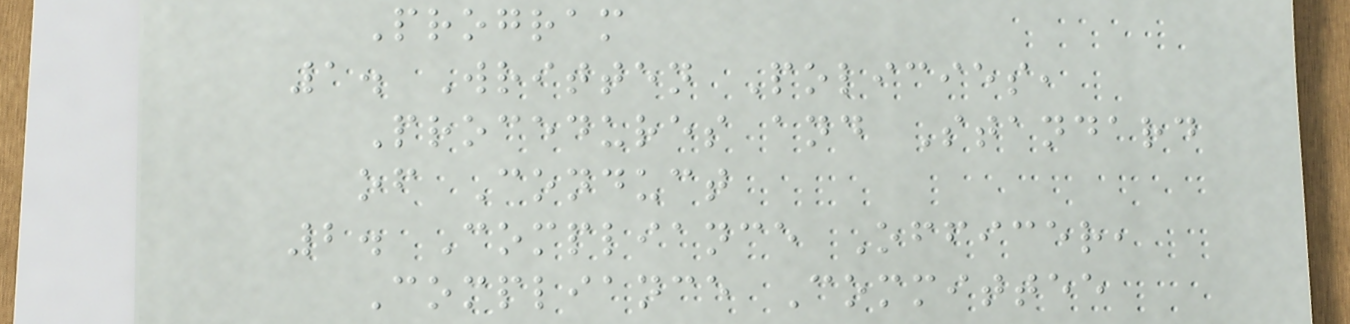Program
1. Written Policies,
Procedures and Standard
of Conduct
2. Compliance Officer,
Compliance Committee
